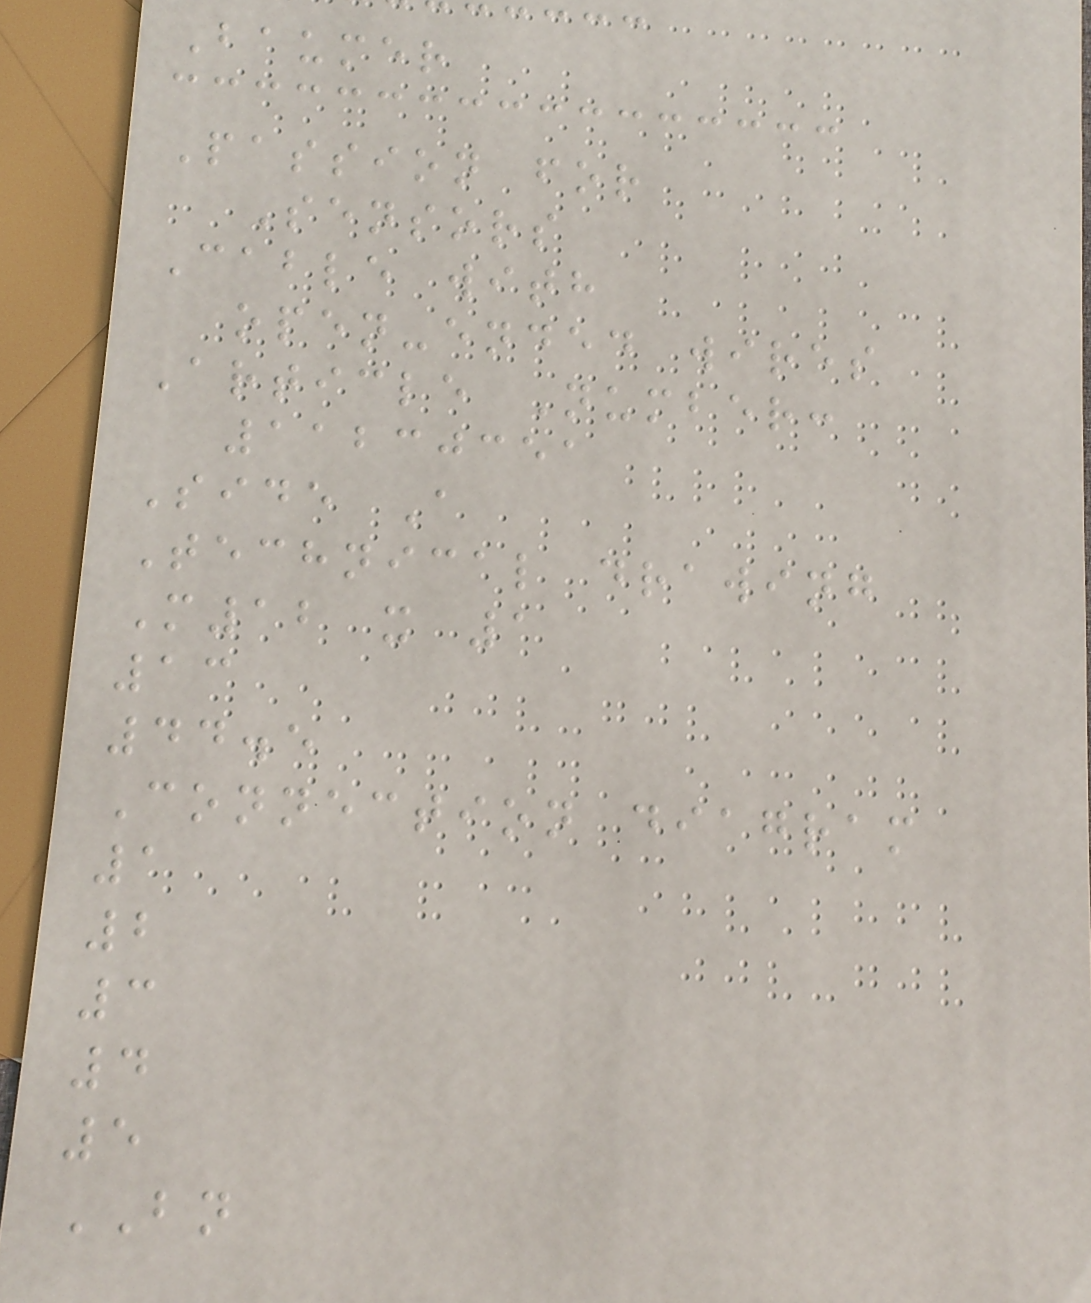Baumer
Passion for
Sensors
Cable with
open-ended wires
Article Number:
11230351
Side A
Technical drawing
M12 x 1
13
44.5
Connection diagram
1
2
3
4
5
BN
